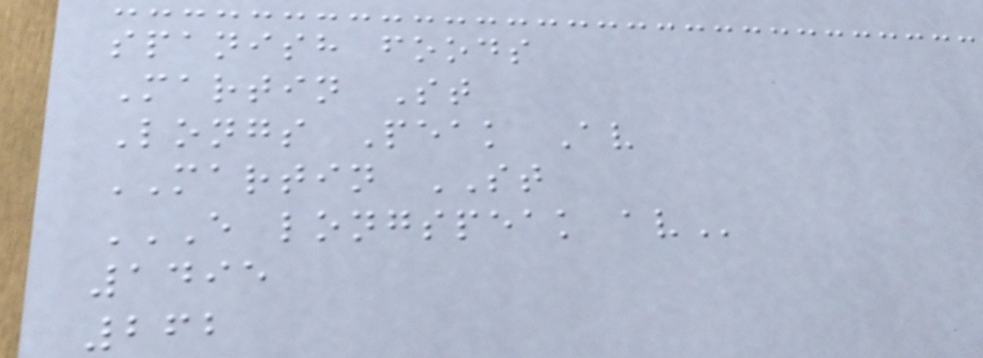spanish foods
Martin St
Longs Peak Av
MARTIN ST
E LONGSPEAK AV
1495
262
